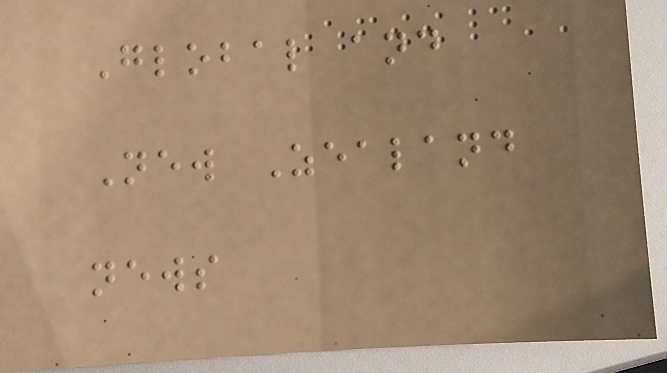Global and
New Zealand
news
